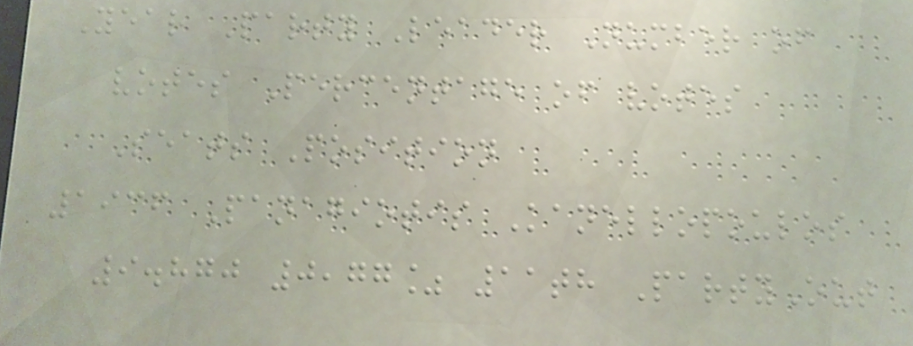Year Party Leader Number of
votes Percentage of votes
Seats Position
1936 Panagiotis Kanellopoulos
9.870 0,77% 11th PartyOut
